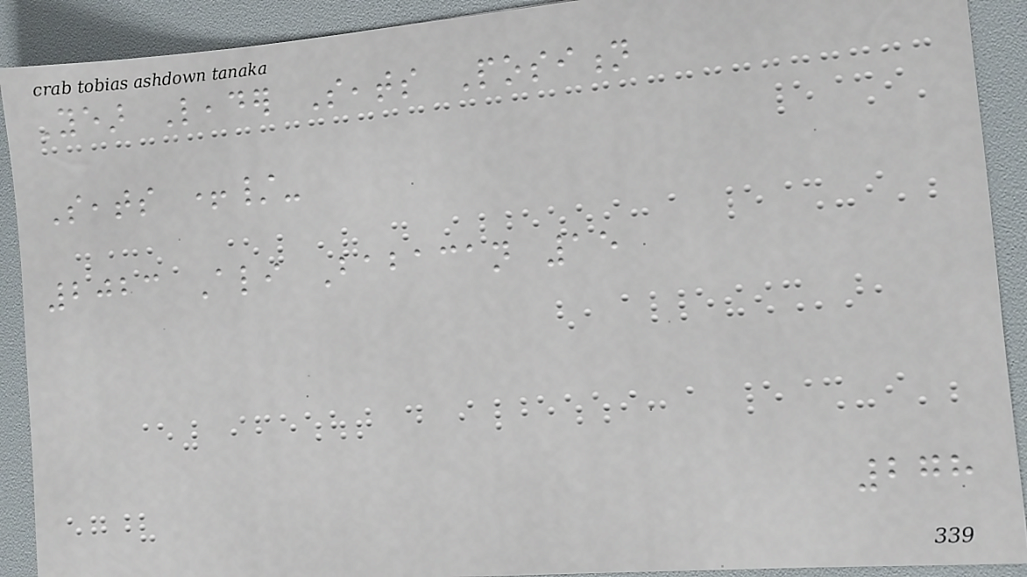Year Leader Seats Position
Seats +/-
2023 Ali Babacan 15
278
